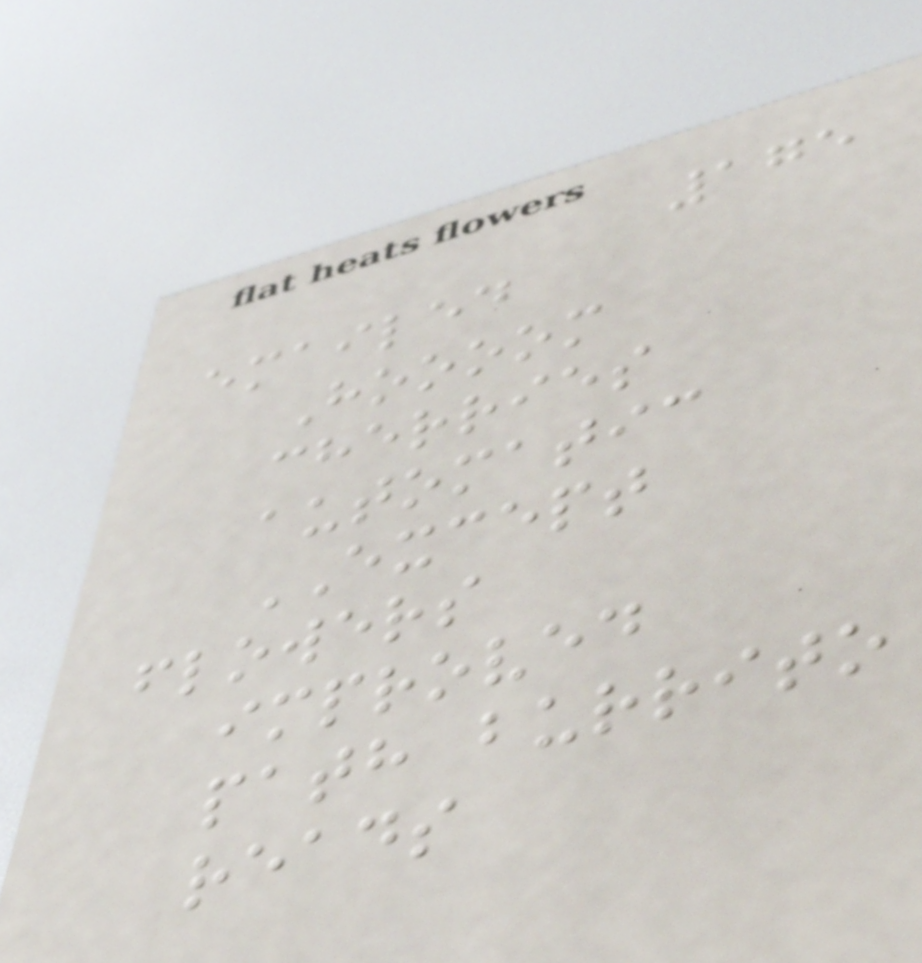175
emailed
Hoooom
cherries
automatic
EXCEPT
flowers
improved
path burrito
reads
